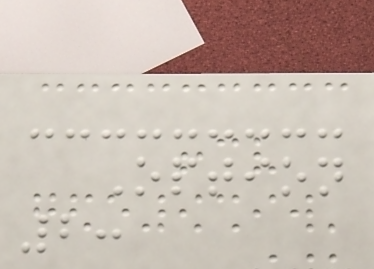Option
2:
